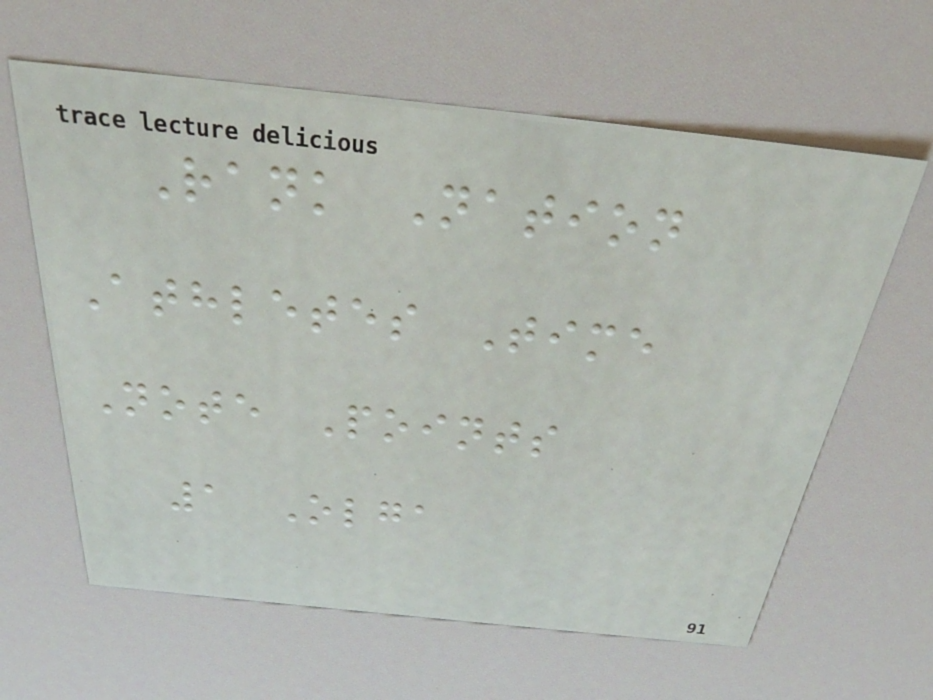Rank Nation
Athletes Time
Note Points
1 Olga
